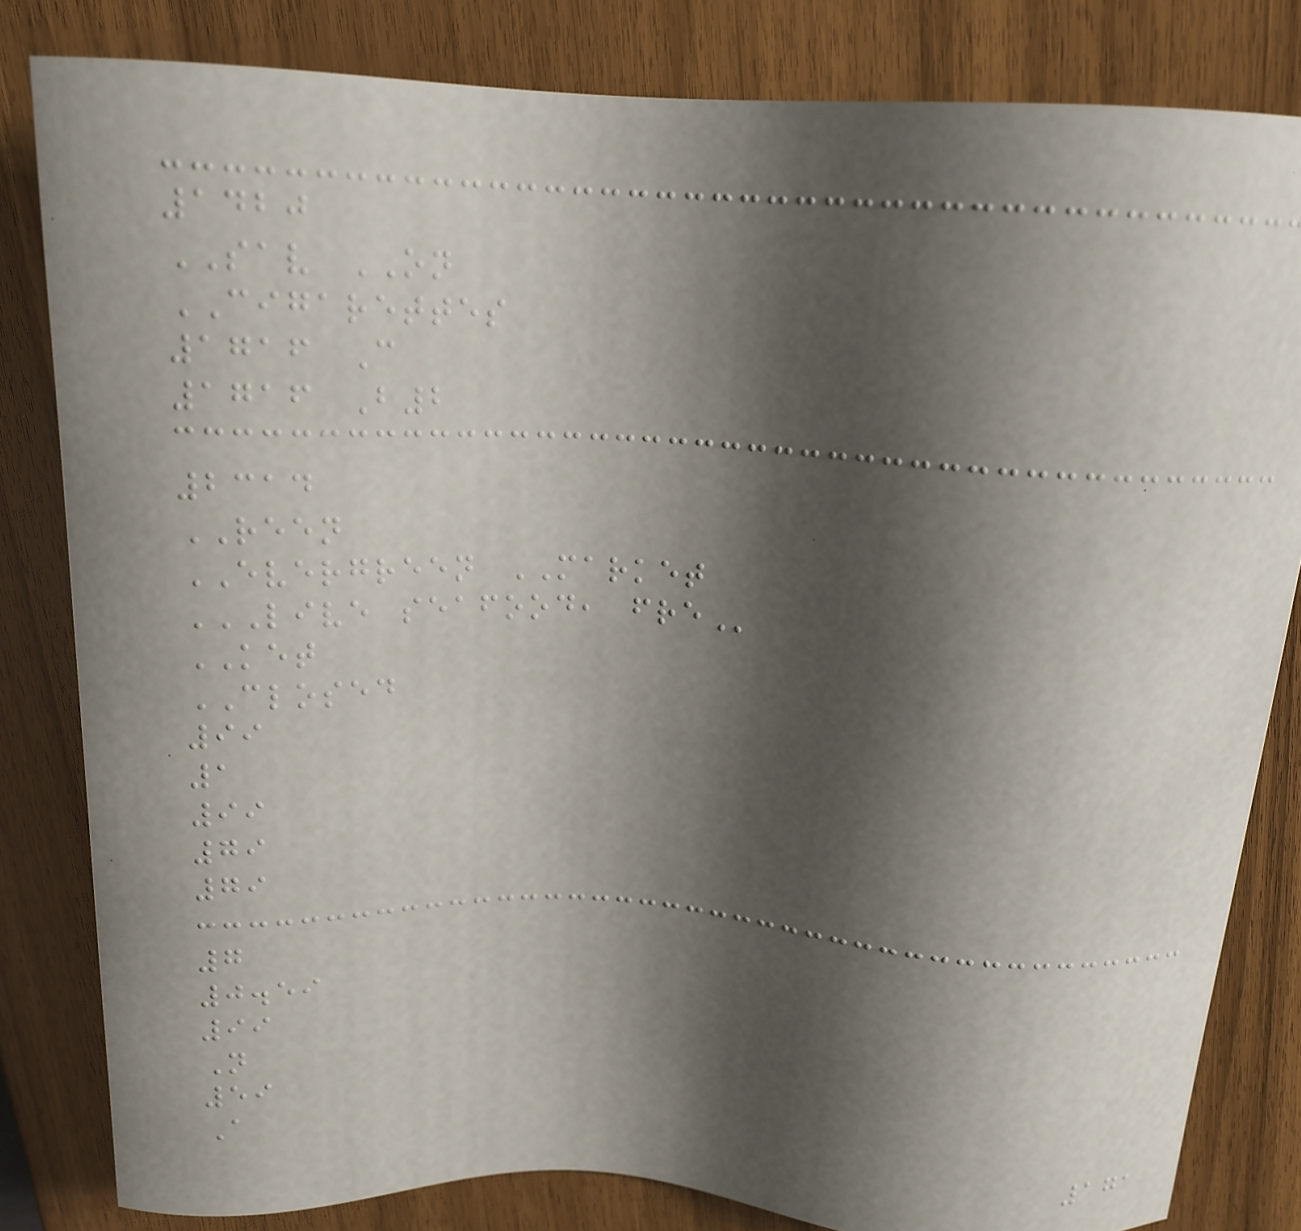1420
SAV ON
CIGARETTES
1716 C
1716 B2
2314
REEN
EVERGREEN MARKET
LIVE SEAFOOD, FRE
KET
CLOSED
99
1
99
79
79
7
0.59
99
N
59
A
171
